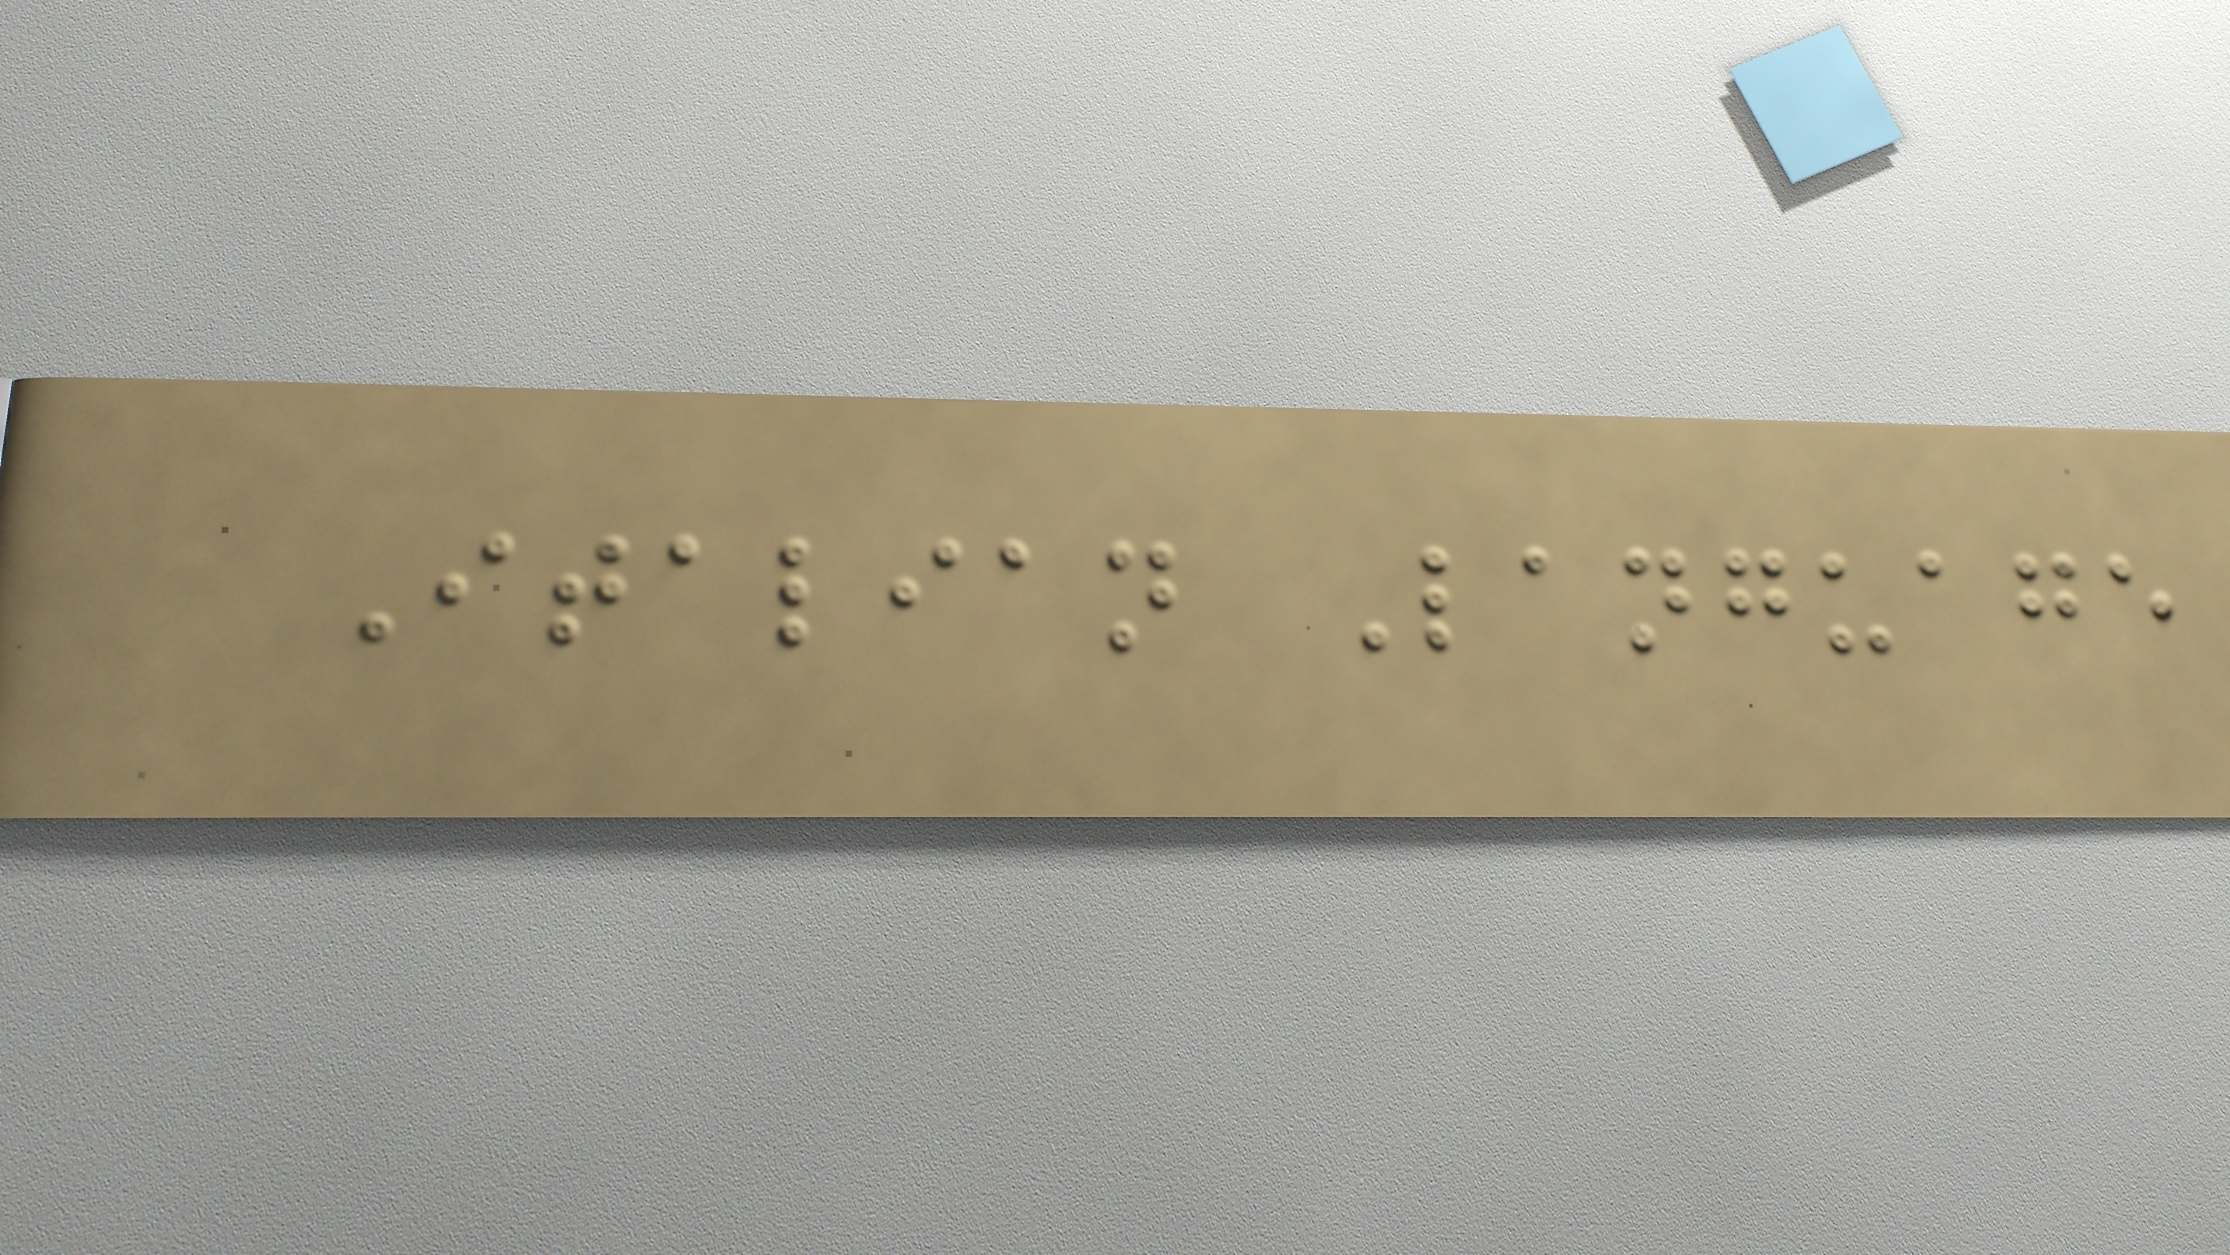Italian Language
